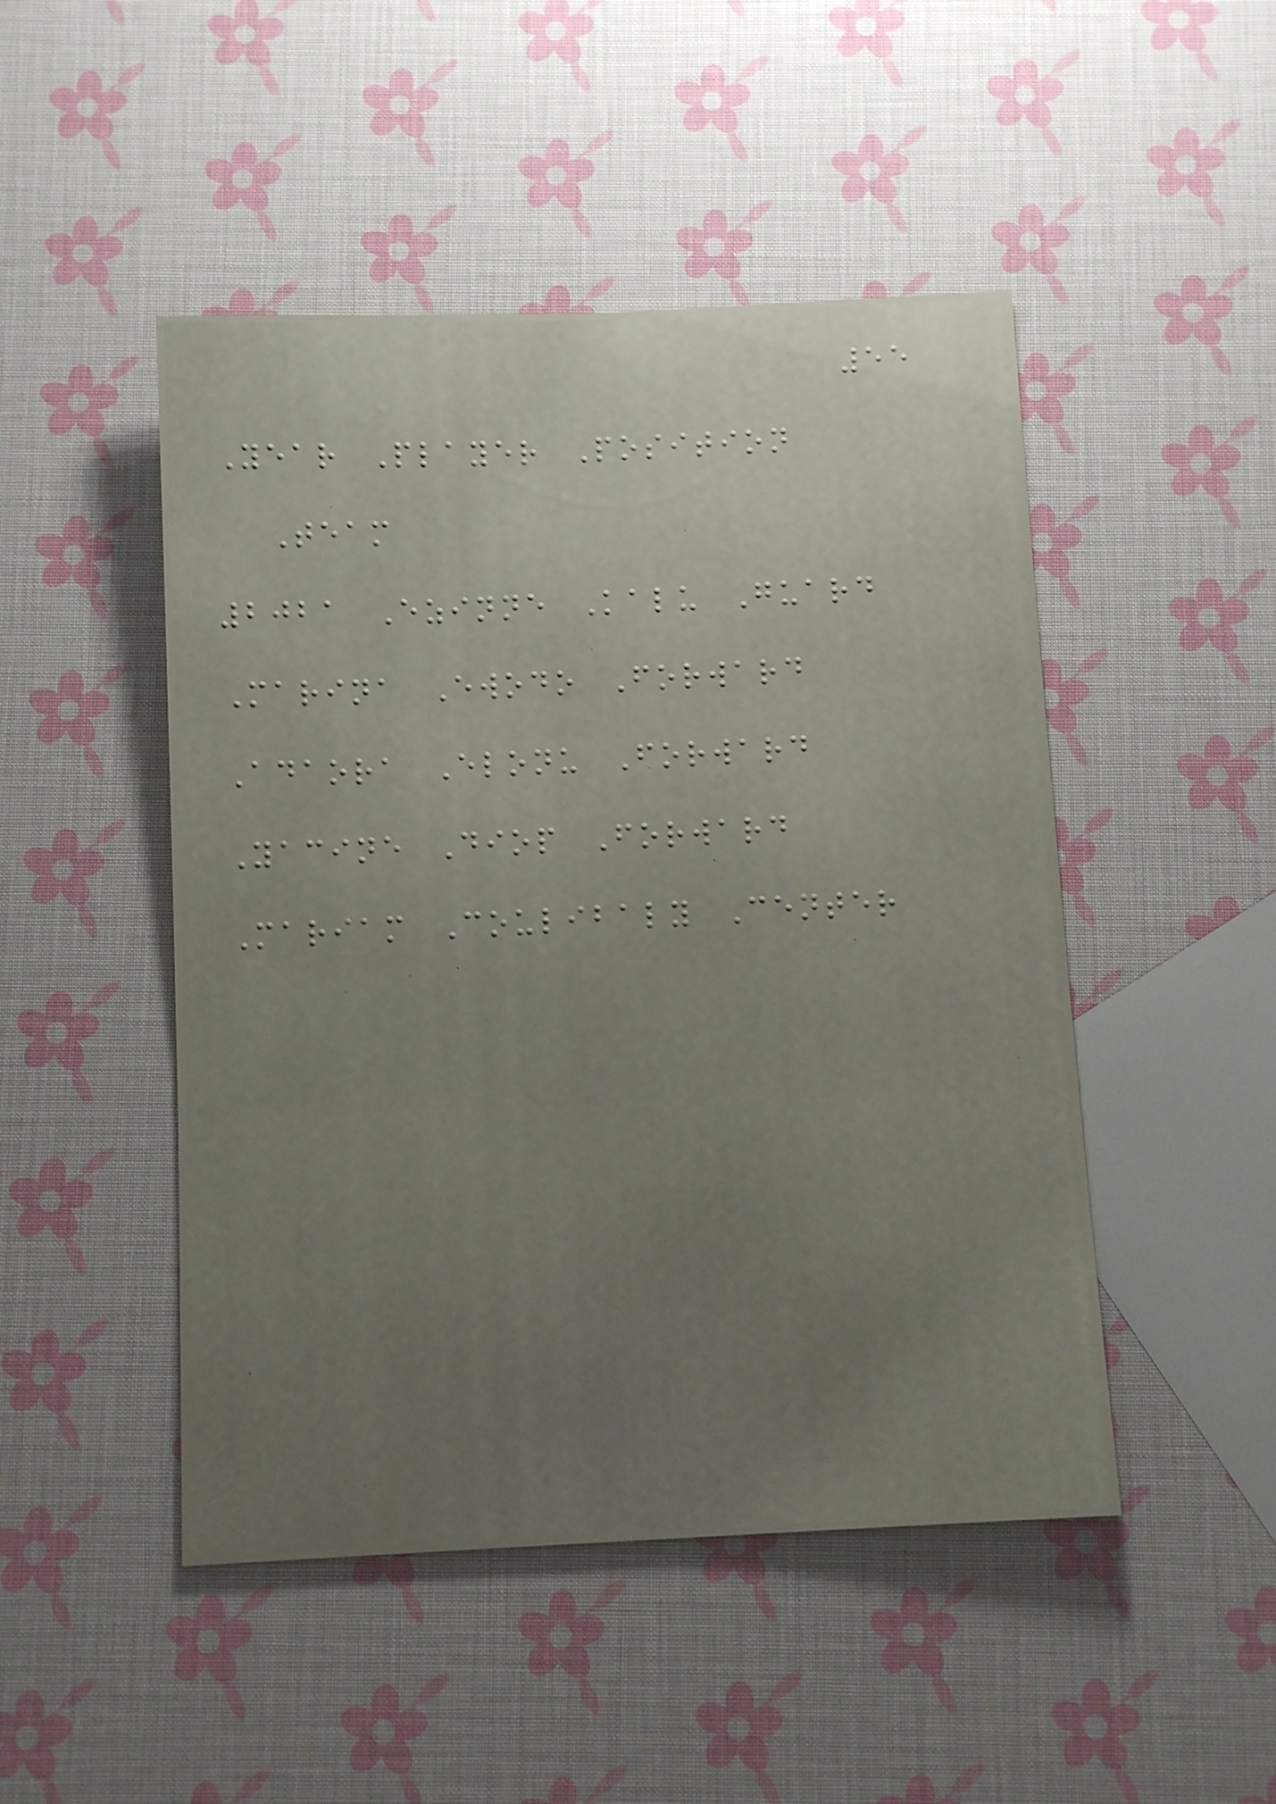55
Year Player Position
Team
2021 Ezinne Kalu Guard
Marina Ewodo Forward
Adaora Elonu Forward
Yacine Diop Forward
Mariam Coulibaly Center
